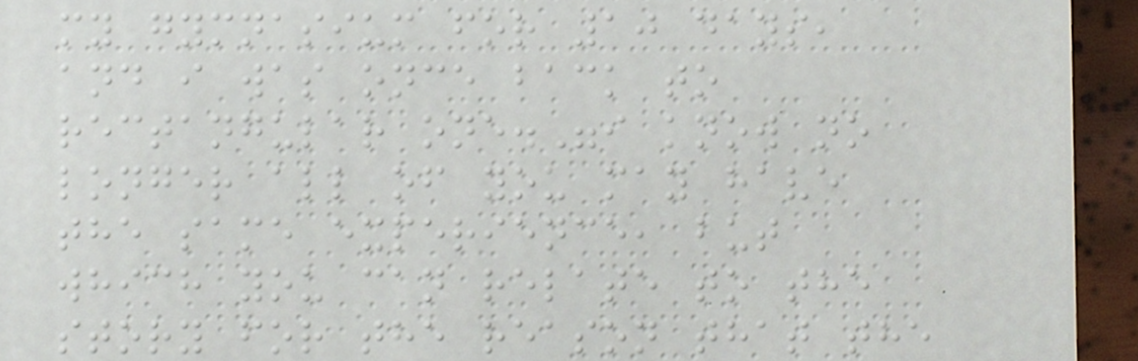my gymnasium for 10 days,
and i was once back to
rectangular one."i know no
longer all of you may have
the same experience, but
which you can relate to the
story for the reason that the
